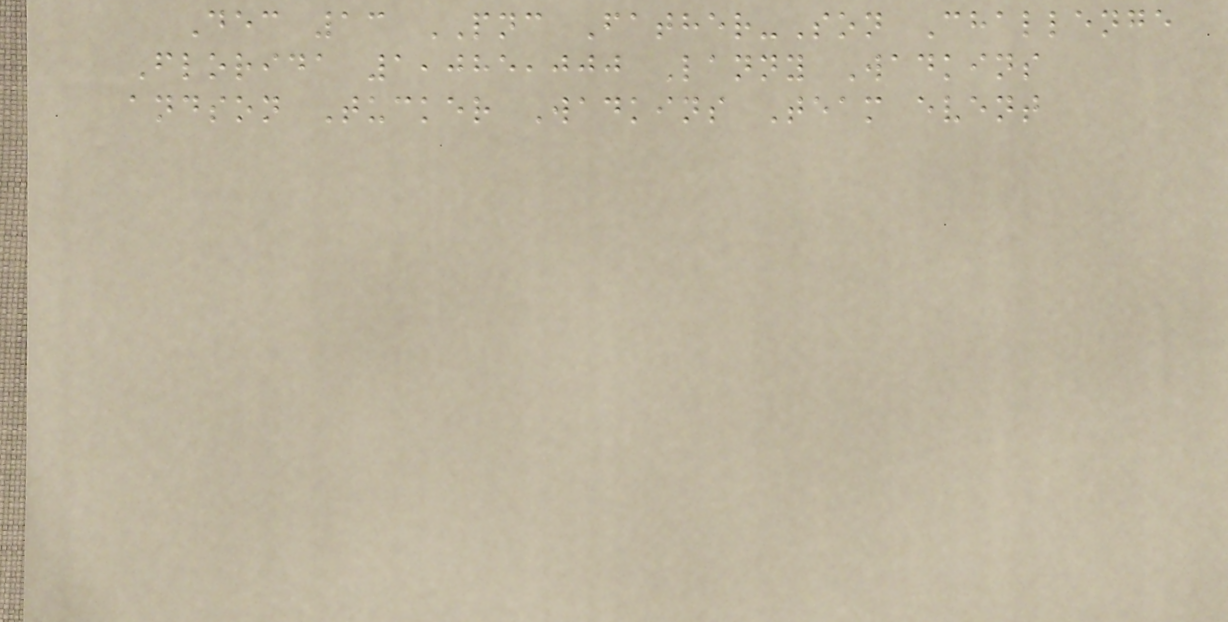Dec 13 PNC Father-Son Challenge
Florida 1,085,000 Lanny Wadkins
andson Tucker Wadkins Team event
